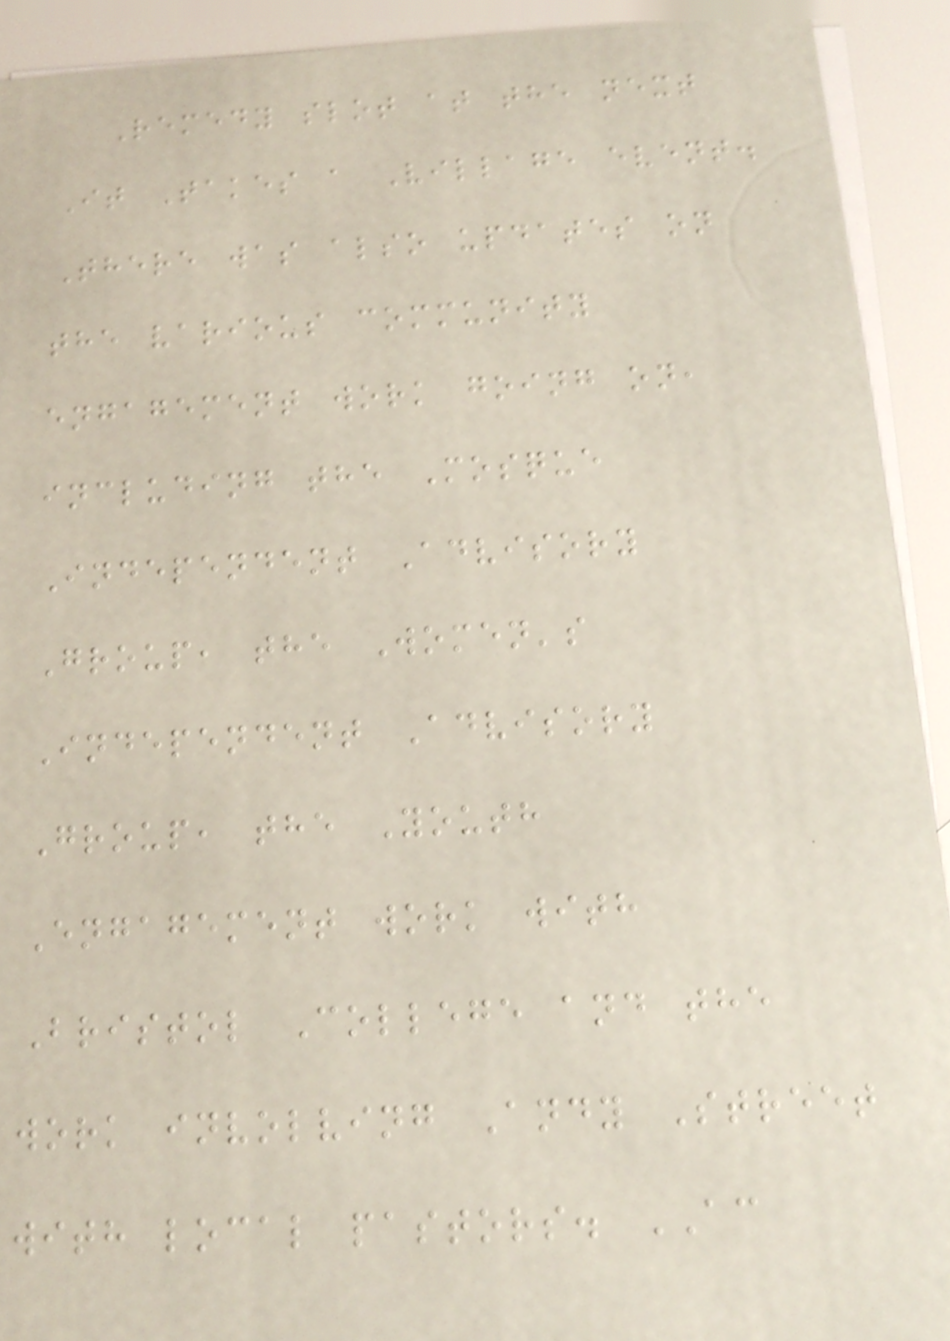Remedy slot at the next
It Takes a Village event.
There was also updates on
the various community
engagement work going on,
including the Mosque
Independent Advisory
Group, the Women's
Independent Advisory
Group, the Youth
Engagement work with
Bristol College and the
work involving Andy Street
with local pastors. AC
